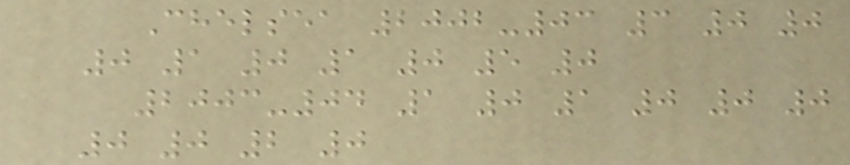Chelsea 2002-03 3 0 0
0 1 0 1 0 5 0
2003-04 1 0 1 0 0 0
0 0 2 0
